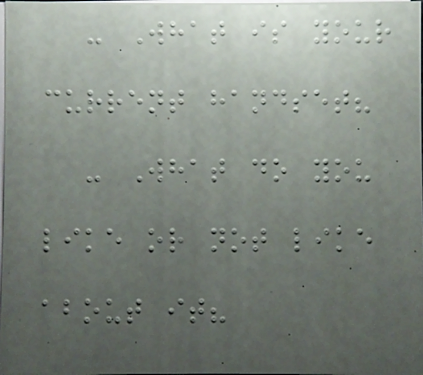- What is your
current handset?
- What do you
like or not like
about it?
